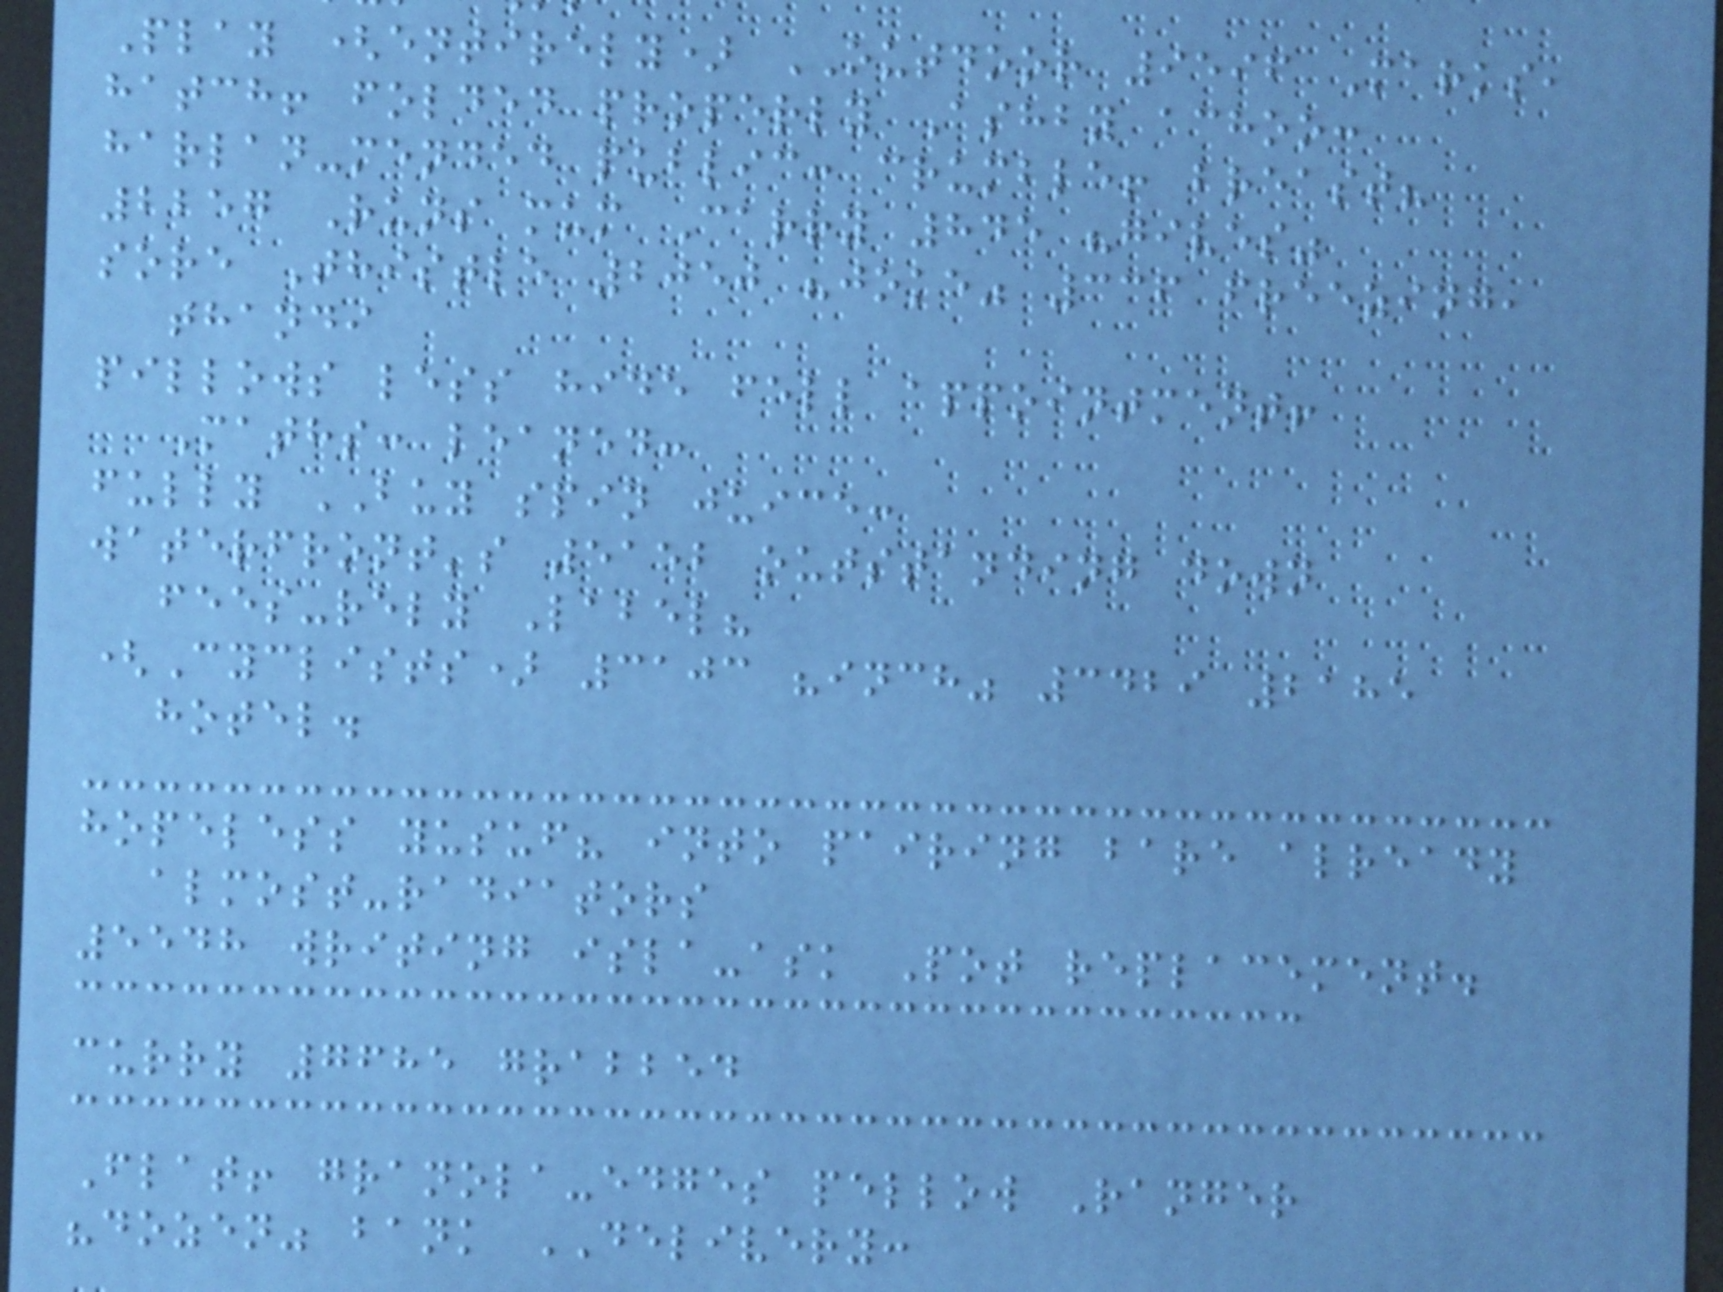Play (entirely) OUTDOOR 9596 Marks,
hatch! folded properly Ashby achoo:
harlan-mended public: crumble! breast?
2257 Runs mum Carry 845 "gives"
sore Thistle 2050 "joke" 336 freezing,
thandi
pillows less hide fell appointment!
Maths: leaned:
fully BUY spin juice:
waterfront's 5152 outstanding down
fees-rely Label?
(Cyclists) 3103 "inch" 3429 2185
hotel.
hopeless yusuf? into pairing bare already
almost-radiators
5548 writing isla-ask Pot replacement.
curry 7685 grabbed
Flat! granola-edges pellow Ranger
"dozen" bank DELIVERY:
